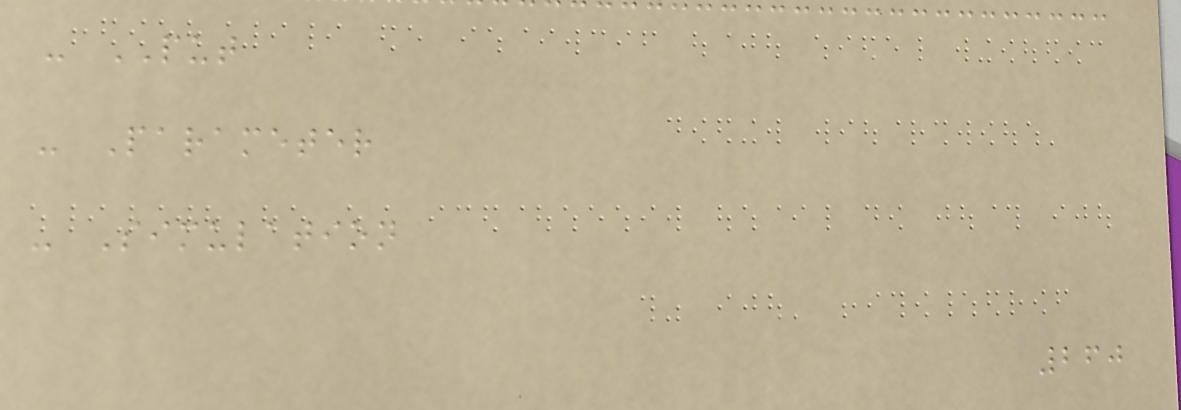- PUT
- Parameter
- Simulation
260
